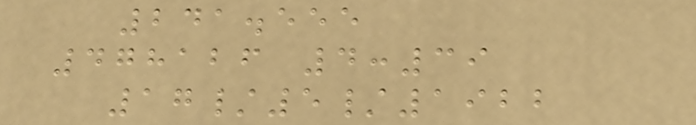241.555
478126 4:39
17/5/1922
